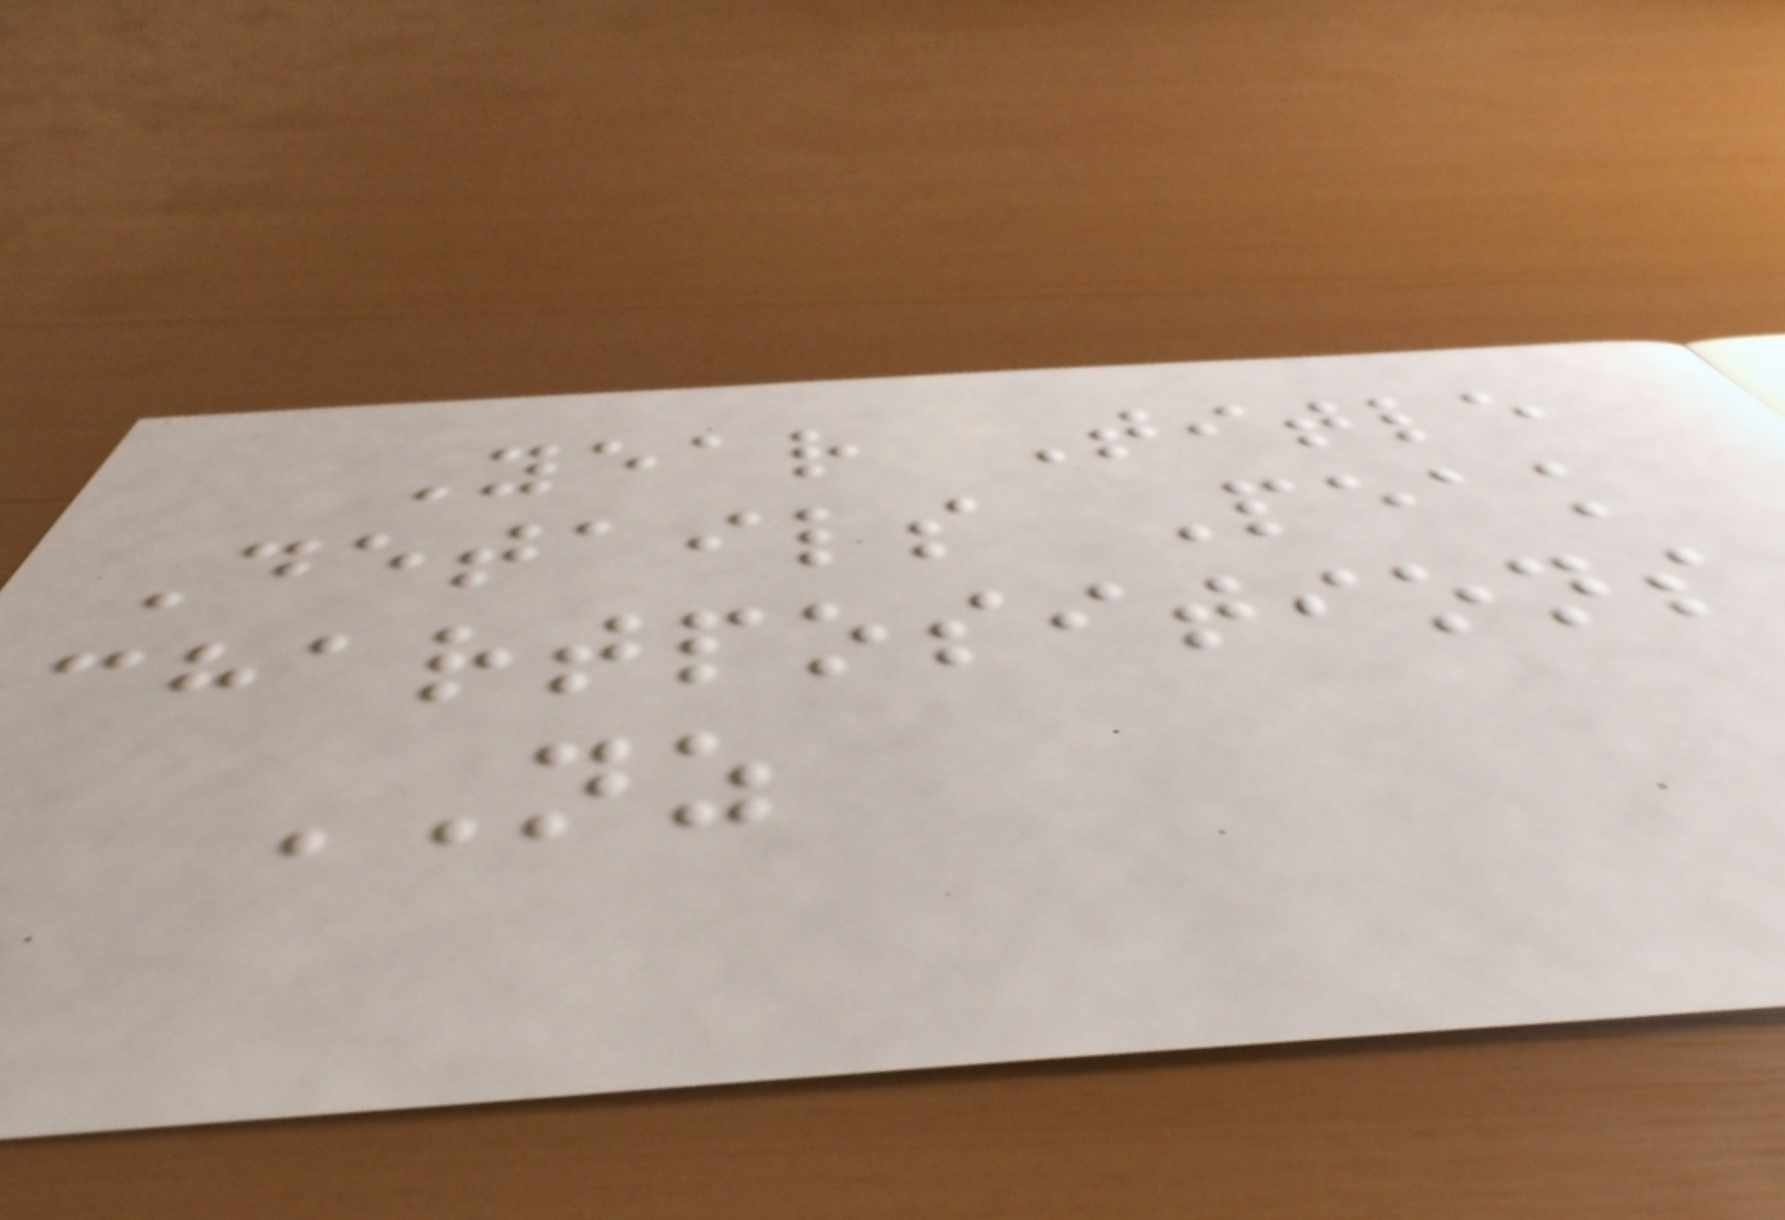Year Title
Details Peak
chartpositions
NZ
